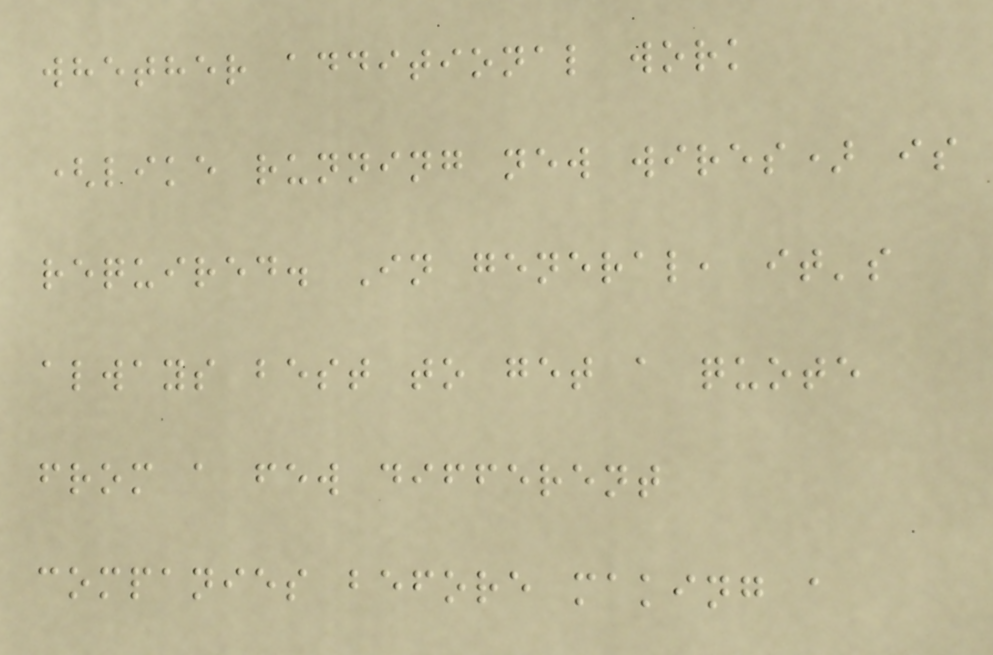whether additional work
(like running new wires) is
required. In general, it's
always best to get a quote
from a few different
companies before making a
